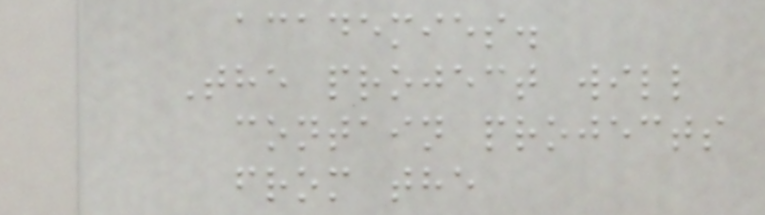academies.
The project will
contain projects
from the
